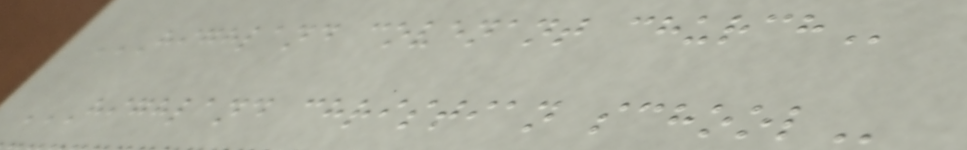HIGHLAND COVENANT CHURCH
HIGHLAND CHRISTIAN SCHOOL
